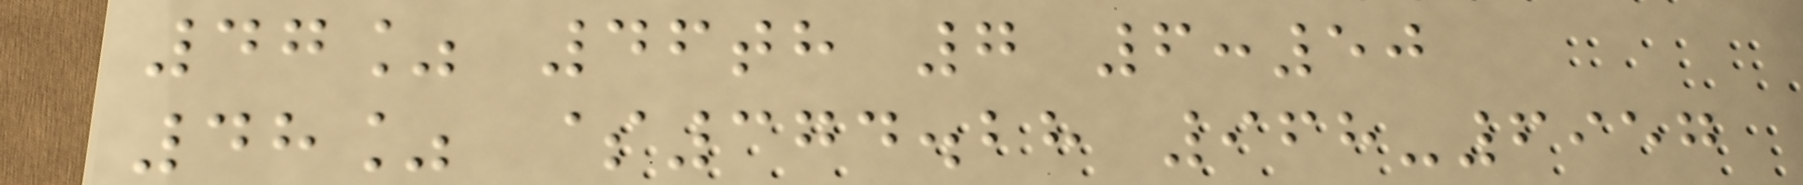47% 46th 7 6:50
48% $374.28 968-6957
